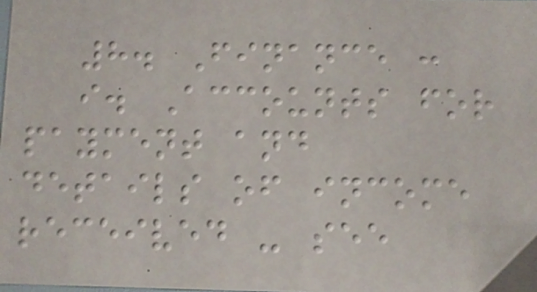8. Finance :
i. Accounts for
payment and
details of income
received - see
